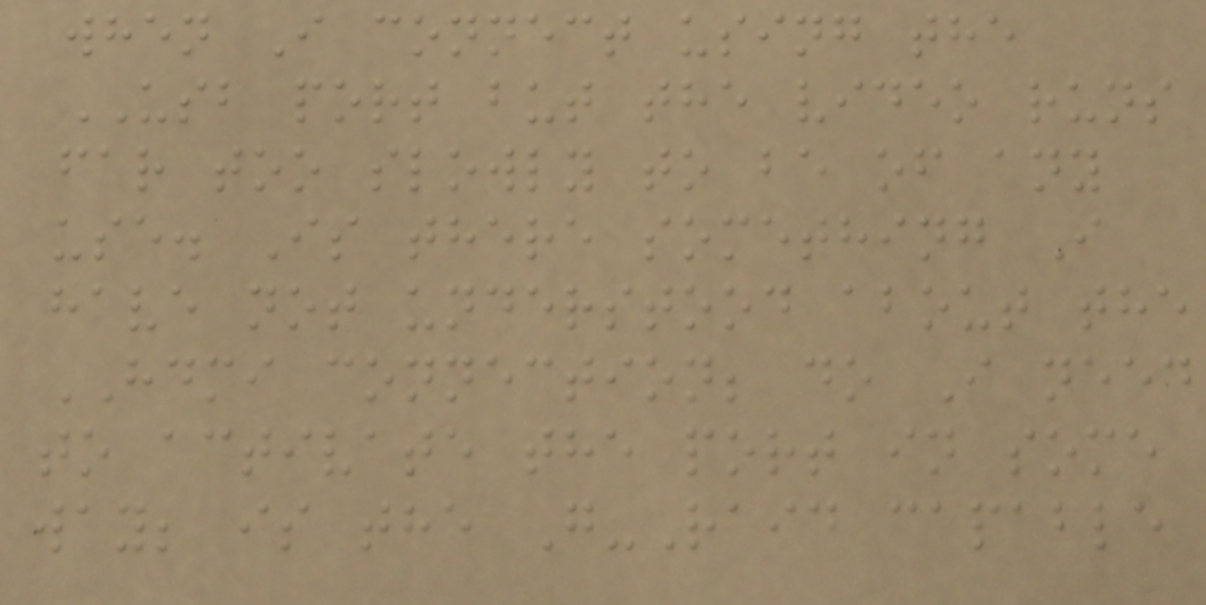when I connect using the
USB port but the video runs
far too slowly to be of any
use. Is there something I
have not understood about the
HDMI connection; do I need
to activate the port in some
way; is the G-Raid capable
